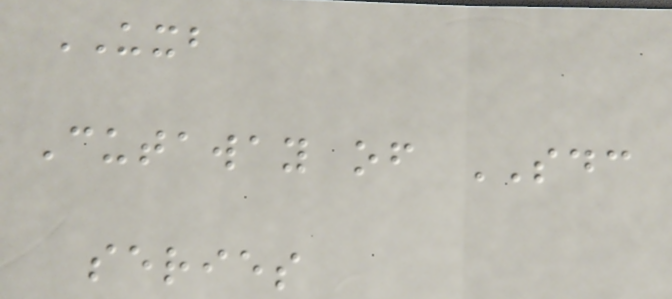UXB
Cutaway of SDC
series
